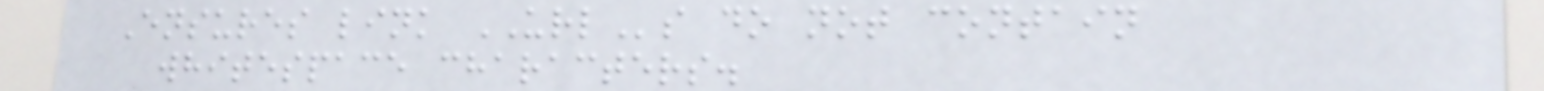Ensures link URLs do not contain
whitespace characters.
